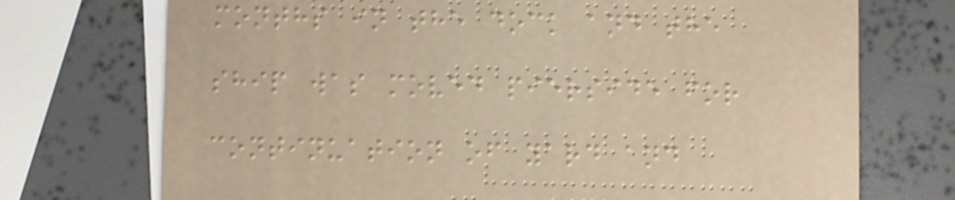months in the dock and the
ship was moved pierside for
continuation of yard and
